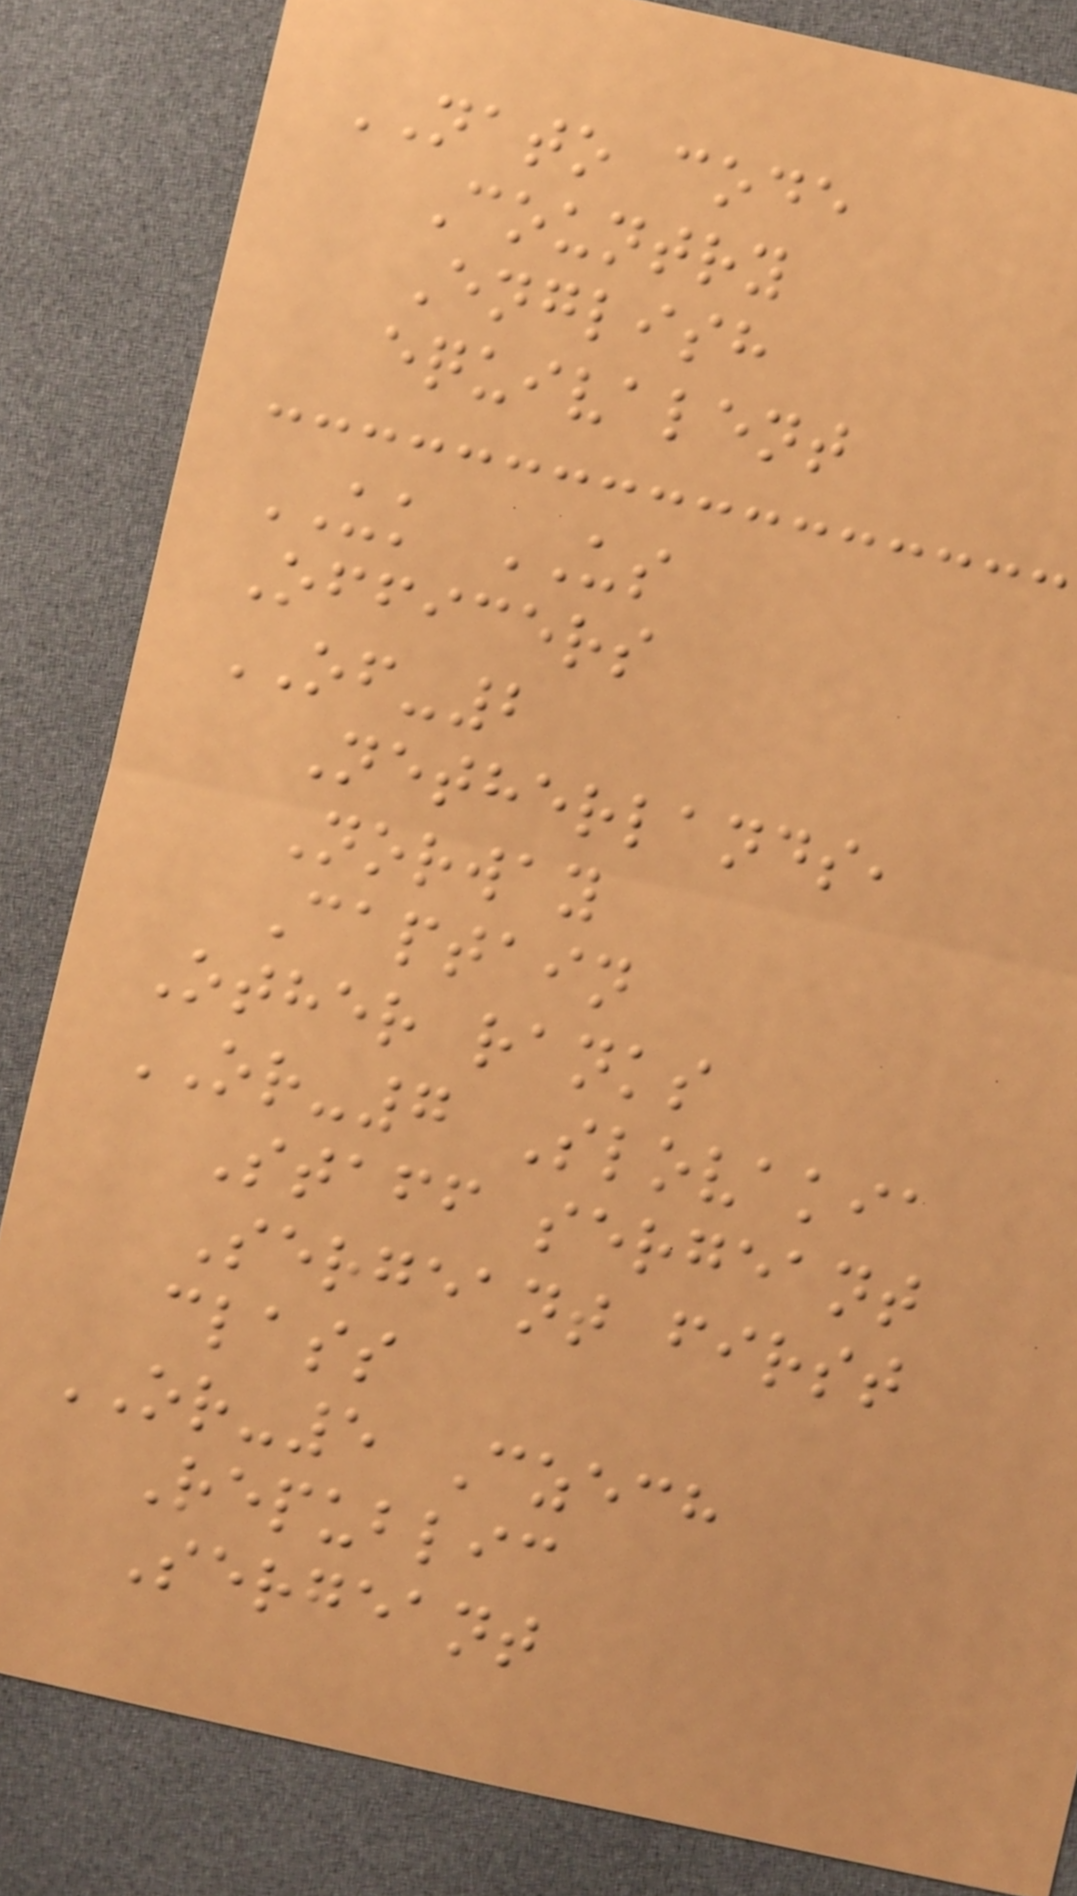NATO code
Country
English
equivalent
UK US
Officers
OF-2
Netherlands,
Norway
Captain
Other ranks
OR-7 Slovakia
Staff sergeant
Sergeant first
class
OR-5 Czech
Republic
Sergeant
